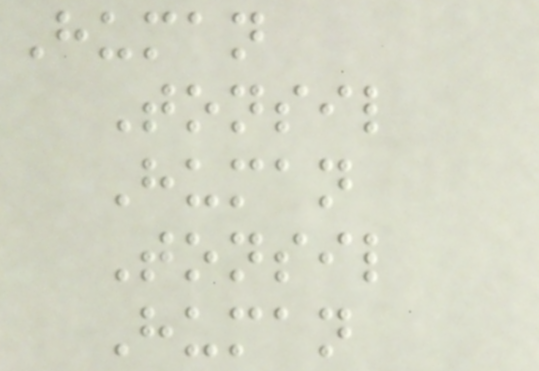Human
Tonsil
Human
Tonsil
Human
